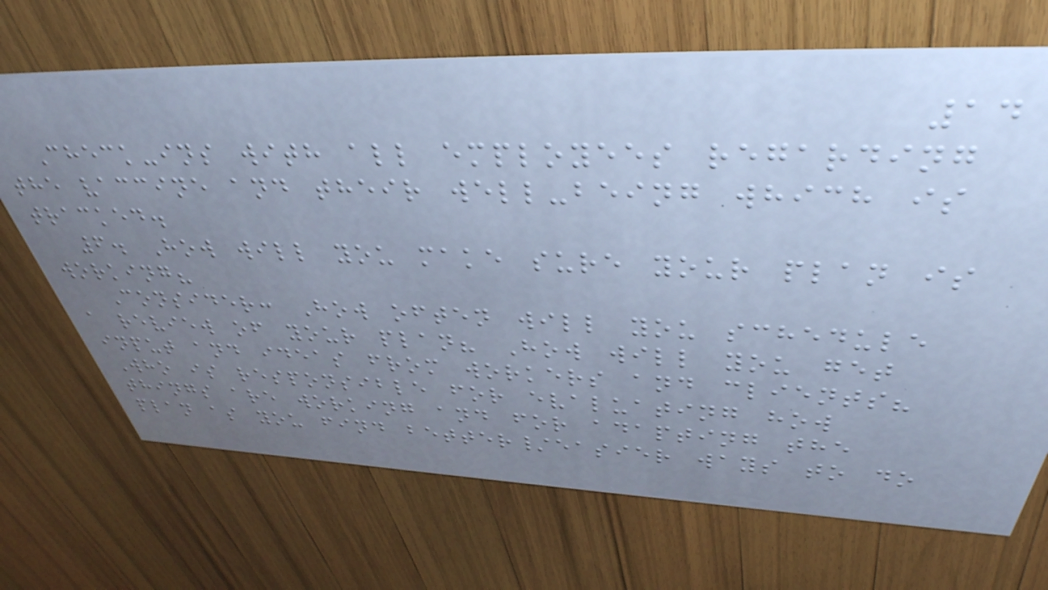14
Check-ins with all employees regarding
the vaccine and their well-being which is
tracked.
6. How will you make sure your plan is
working?
Consider: How often will you schedule
a review of your plan? How will you get
input and ideas from workers and clients?
Who is responsible for evaluating how
things are working and for adapting the
plan as you find better/easier ways to do
